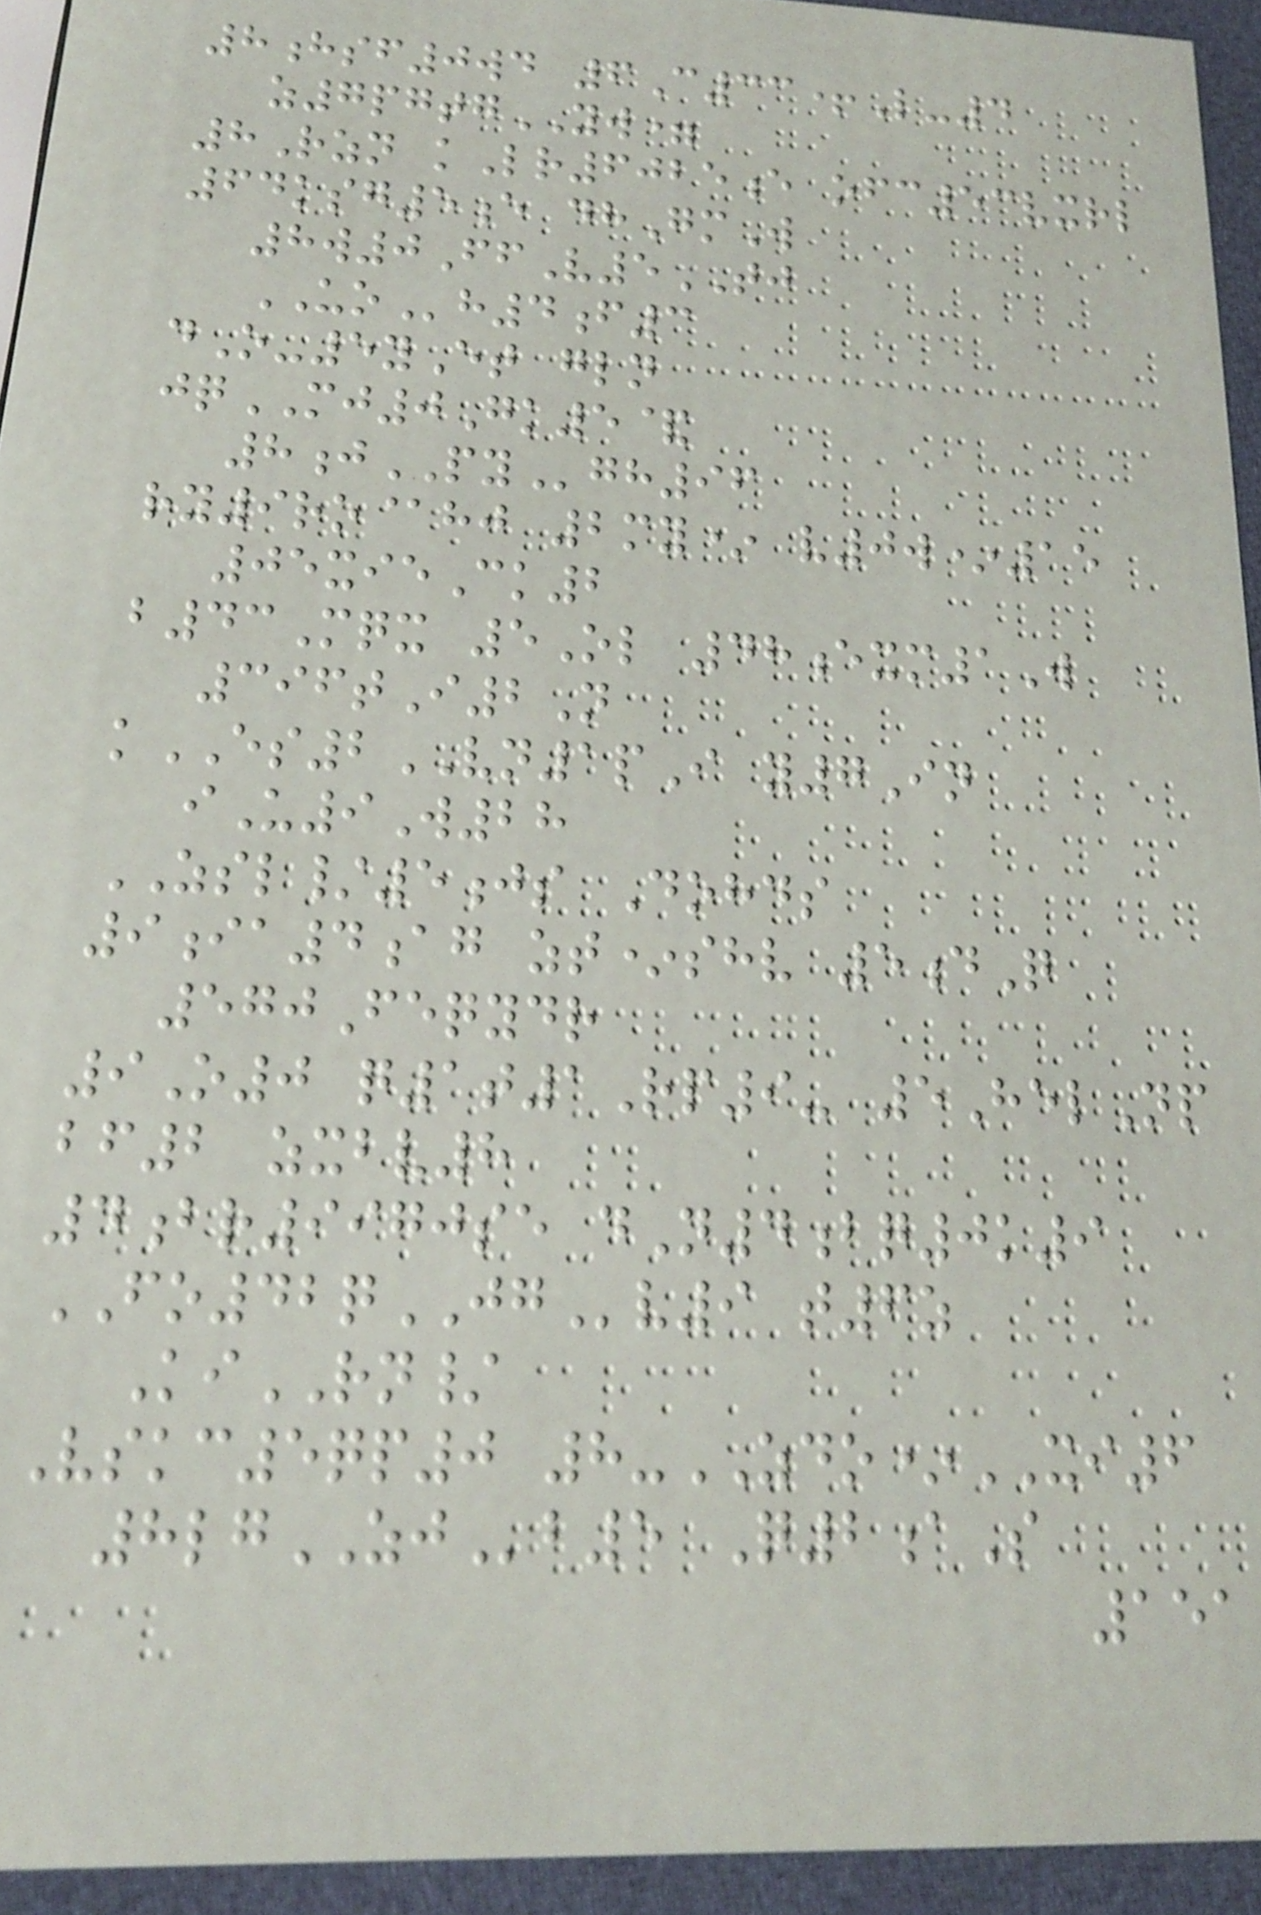8hsf0wd 6C33+L-4
z7pgtgYW=
8Rzn kLr6025e ofc53vxrl
64ksg5e dhGmW
8w0FfV5TJ
UOh4f3
dO-5yEt gln
jqMJ0Gk5&
8jPYgh96
ry9ro@hj 2my* v0w*15
05xieCk2
b43Mqx 5Ol 48exm1W
396tI2N
kES2VN1pI y7In
iU9W28
ZSL/5js Dohds
9ia4ag zt*shv 5dQ
570Feqydr
9O0 q1t1Rp9- 5HelNp
bf2 zxbv8
4br9970se dN4bq0k9
FO42qJGv9 t6z
KiRN/
Vskc5qp0 8-ZDO*XI6
8lgZJb5 Q2aS
151
